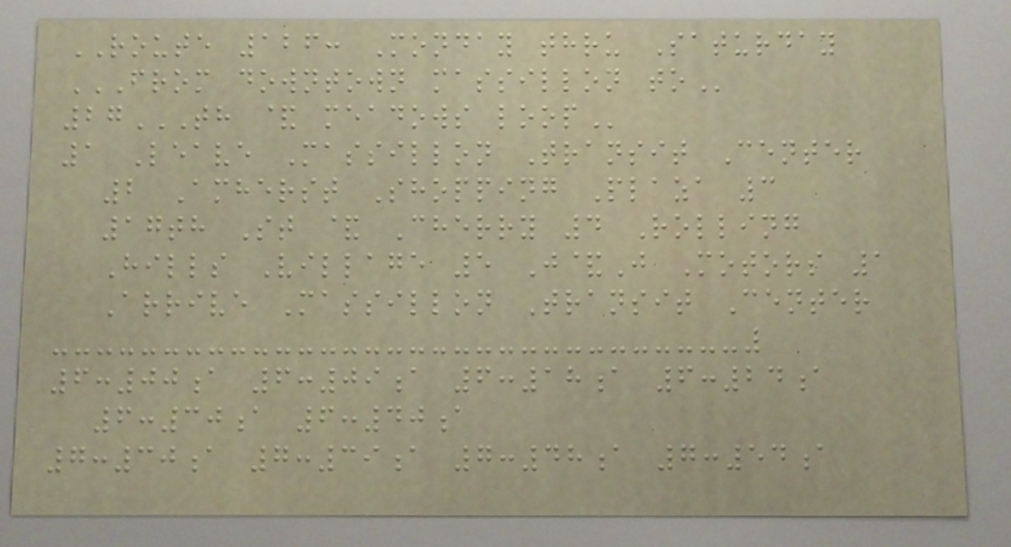ROUTE 126: Monday thru Saturday
FROM DOWNTOWN MASSILLON TO
27TH & MEADOWS LOOP
1 Leave Massillon Transit Center
2 Amherst Shopping Plaza 3
17th St & Cherry 4 Rolling
Hills Village 5 J&J Motors 1
Arrive Massillon Transit Center
6:00a 6:09a 6:18a 6:24a
6:30a 6:40a
7:30a 7:39a 7:48a 7:54a
